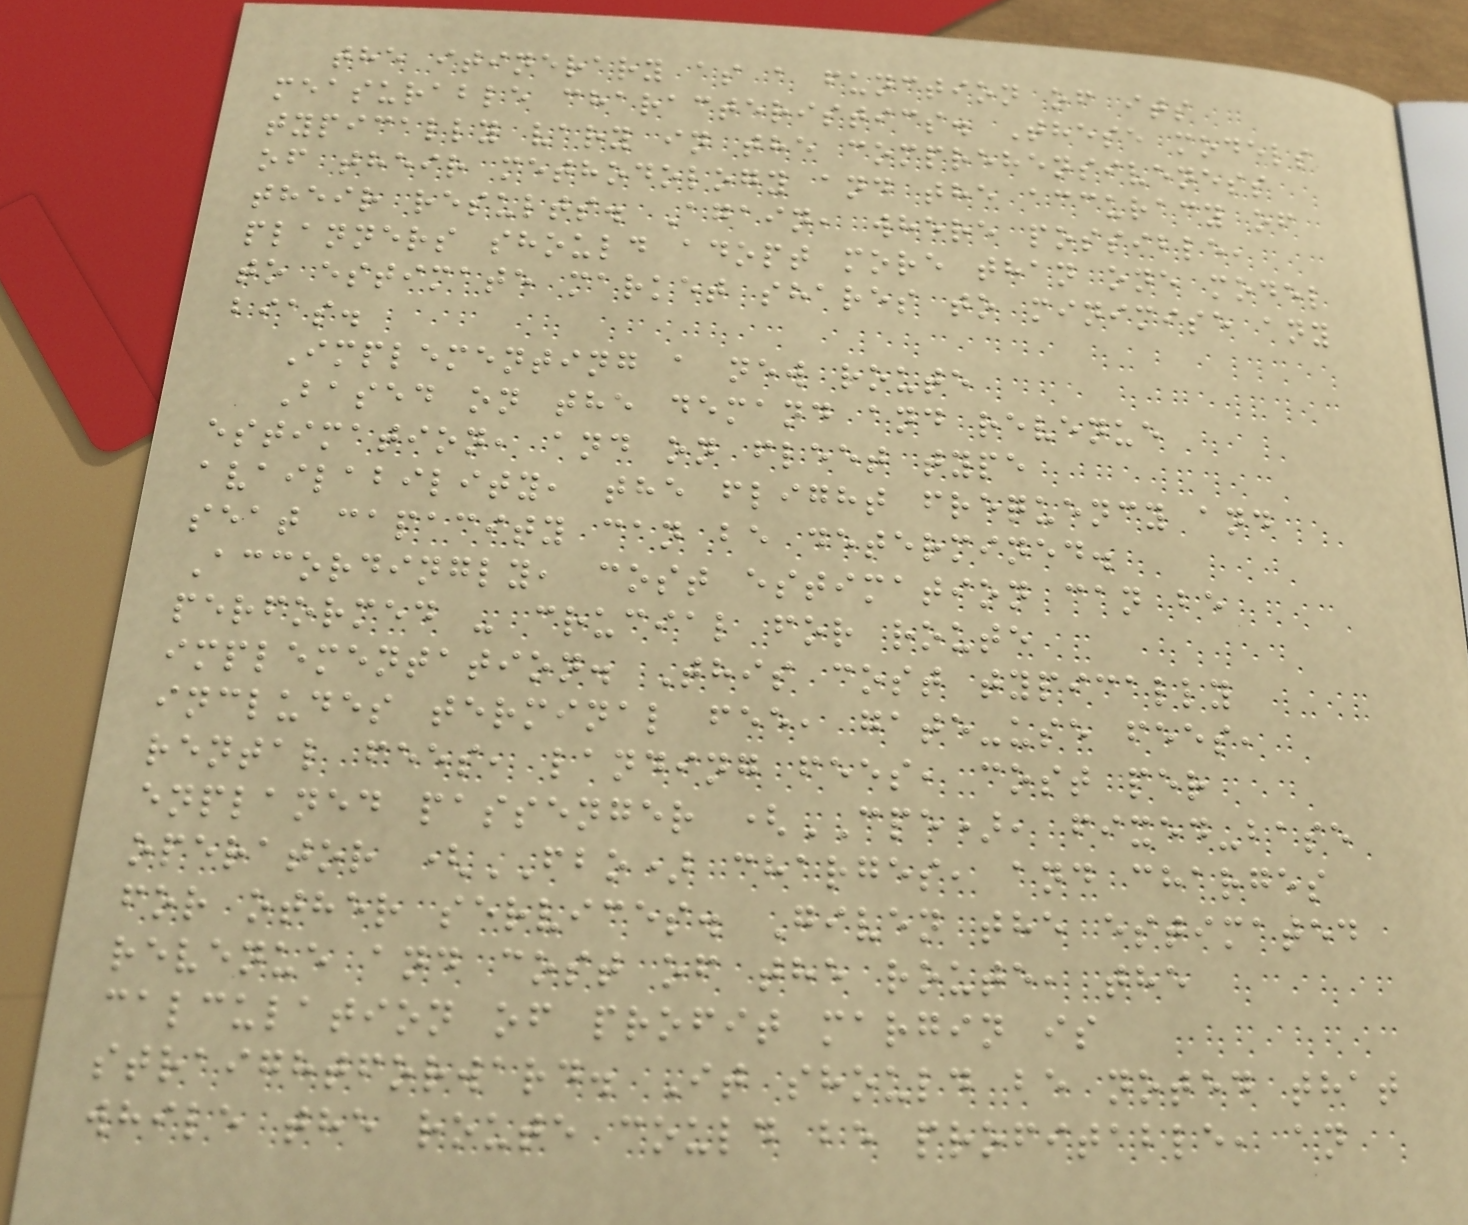the itinerary as a function of its
measurable characteristics. These models
typically vary in the comprehensiveness
of their methodology and the accuracy of
their results. Again, where possible,
planners should adopt more than one model
to estimate market shares to minimise any
bias.
Implementing a new route
Based on the demand and revenue
estimation, and on fleet type
availability, the flight frequency and
seat capacity can be determined.
Accordingly, cost estimation can be
performed - crucial for route
implementation. This cost typically
includes terminal fee, gate-use fees,
rental fees, landing fees, cost per
enplaned passenger (CPE), fixed-base
operator (FBO) charges, and charges
for other services. Given the estimated
revenue and cost of the route, the
calculation of profit margin is
straightforward. It should be noted that
while the route could be profitable, an
